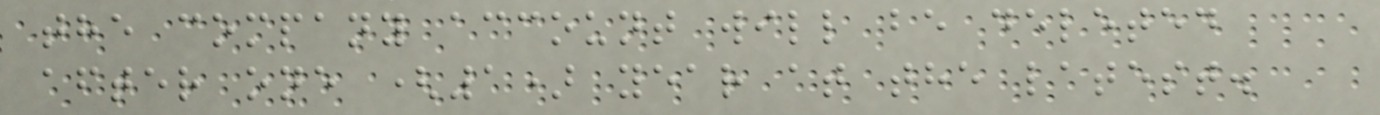the company account will be deleted
after one (1) year at the latest.
